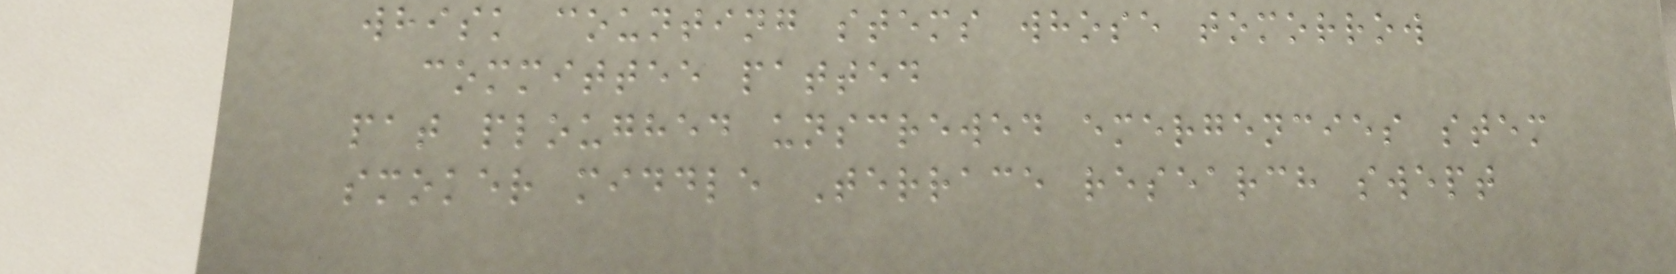whisk counting stems whose tomorrow
committee patted
pat ploughed unscrewed emergencies stem
smoker middle Terrace research swept
